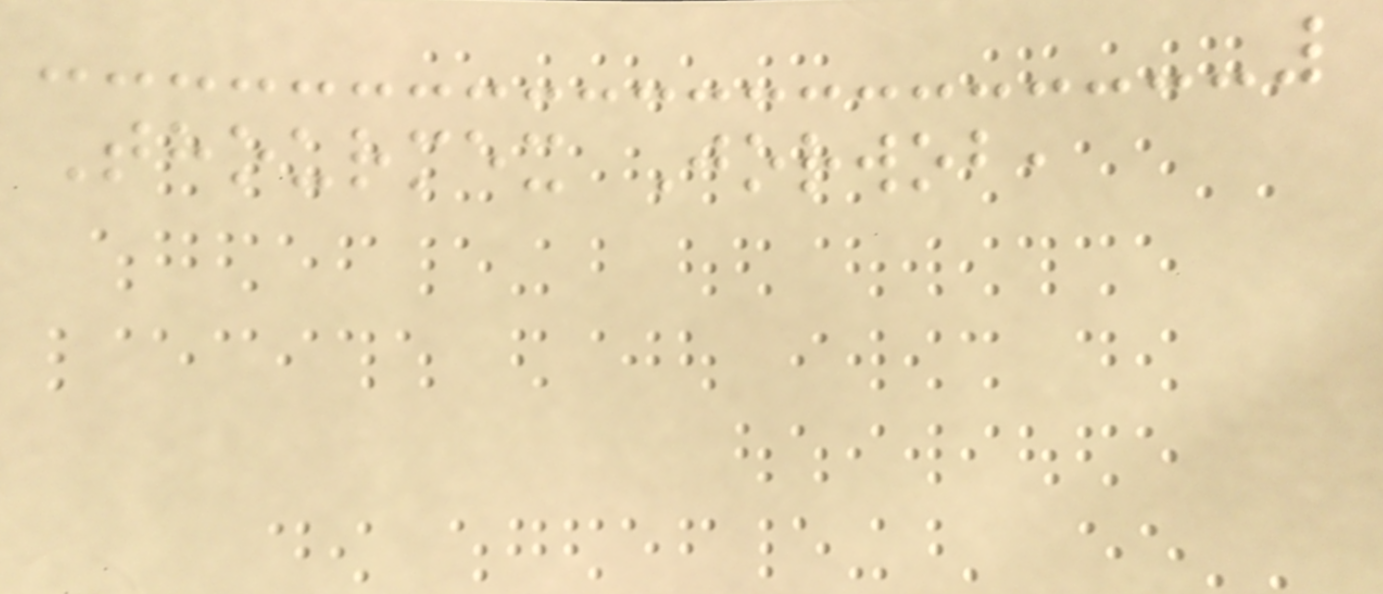Thourmex Jorwob,
